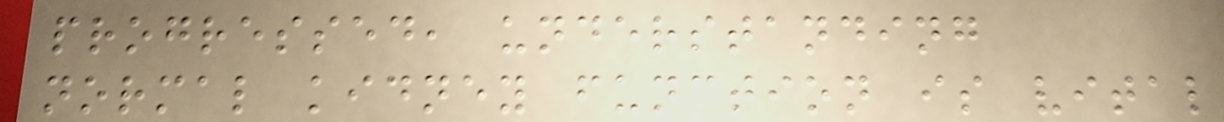progressed, understanding
normal kidney function is vital
